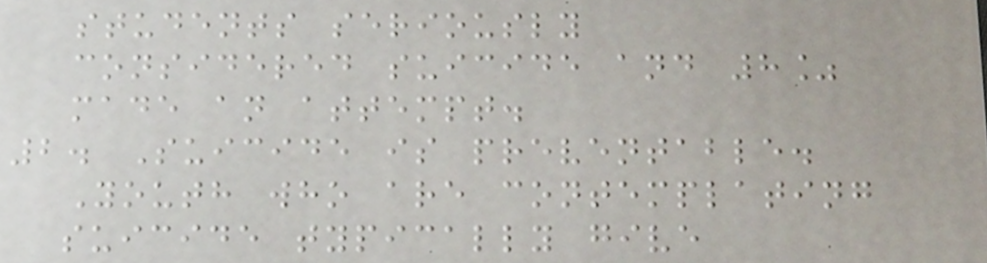students seriously
considered suicide and 8%
made an attempt.
2. Suicide is preventable.
Youth who are contemplating
suicide typically give
